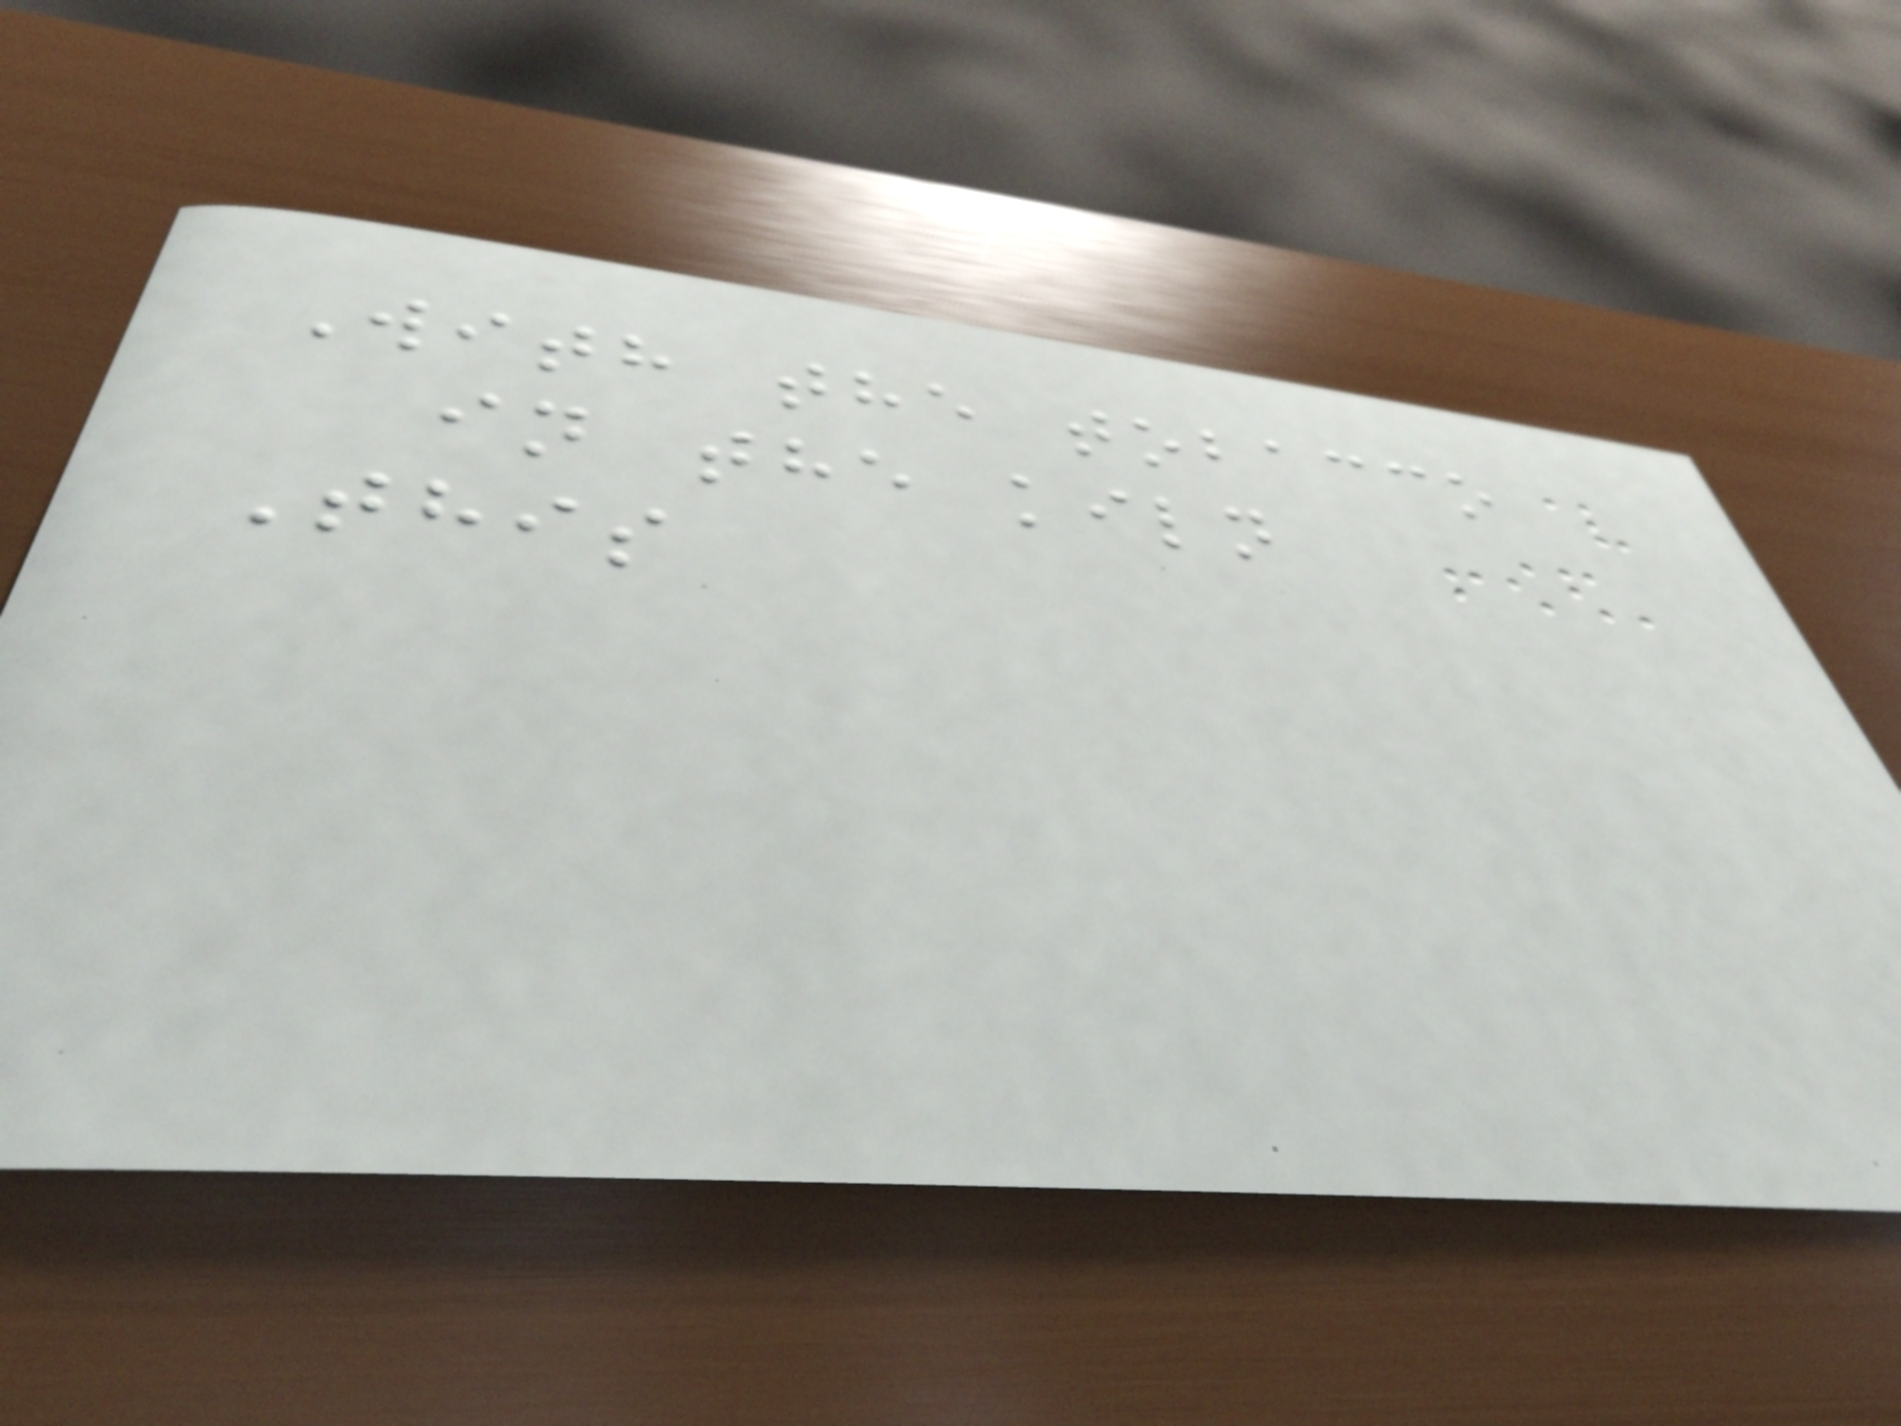With the tobacco
in the kiln
This
